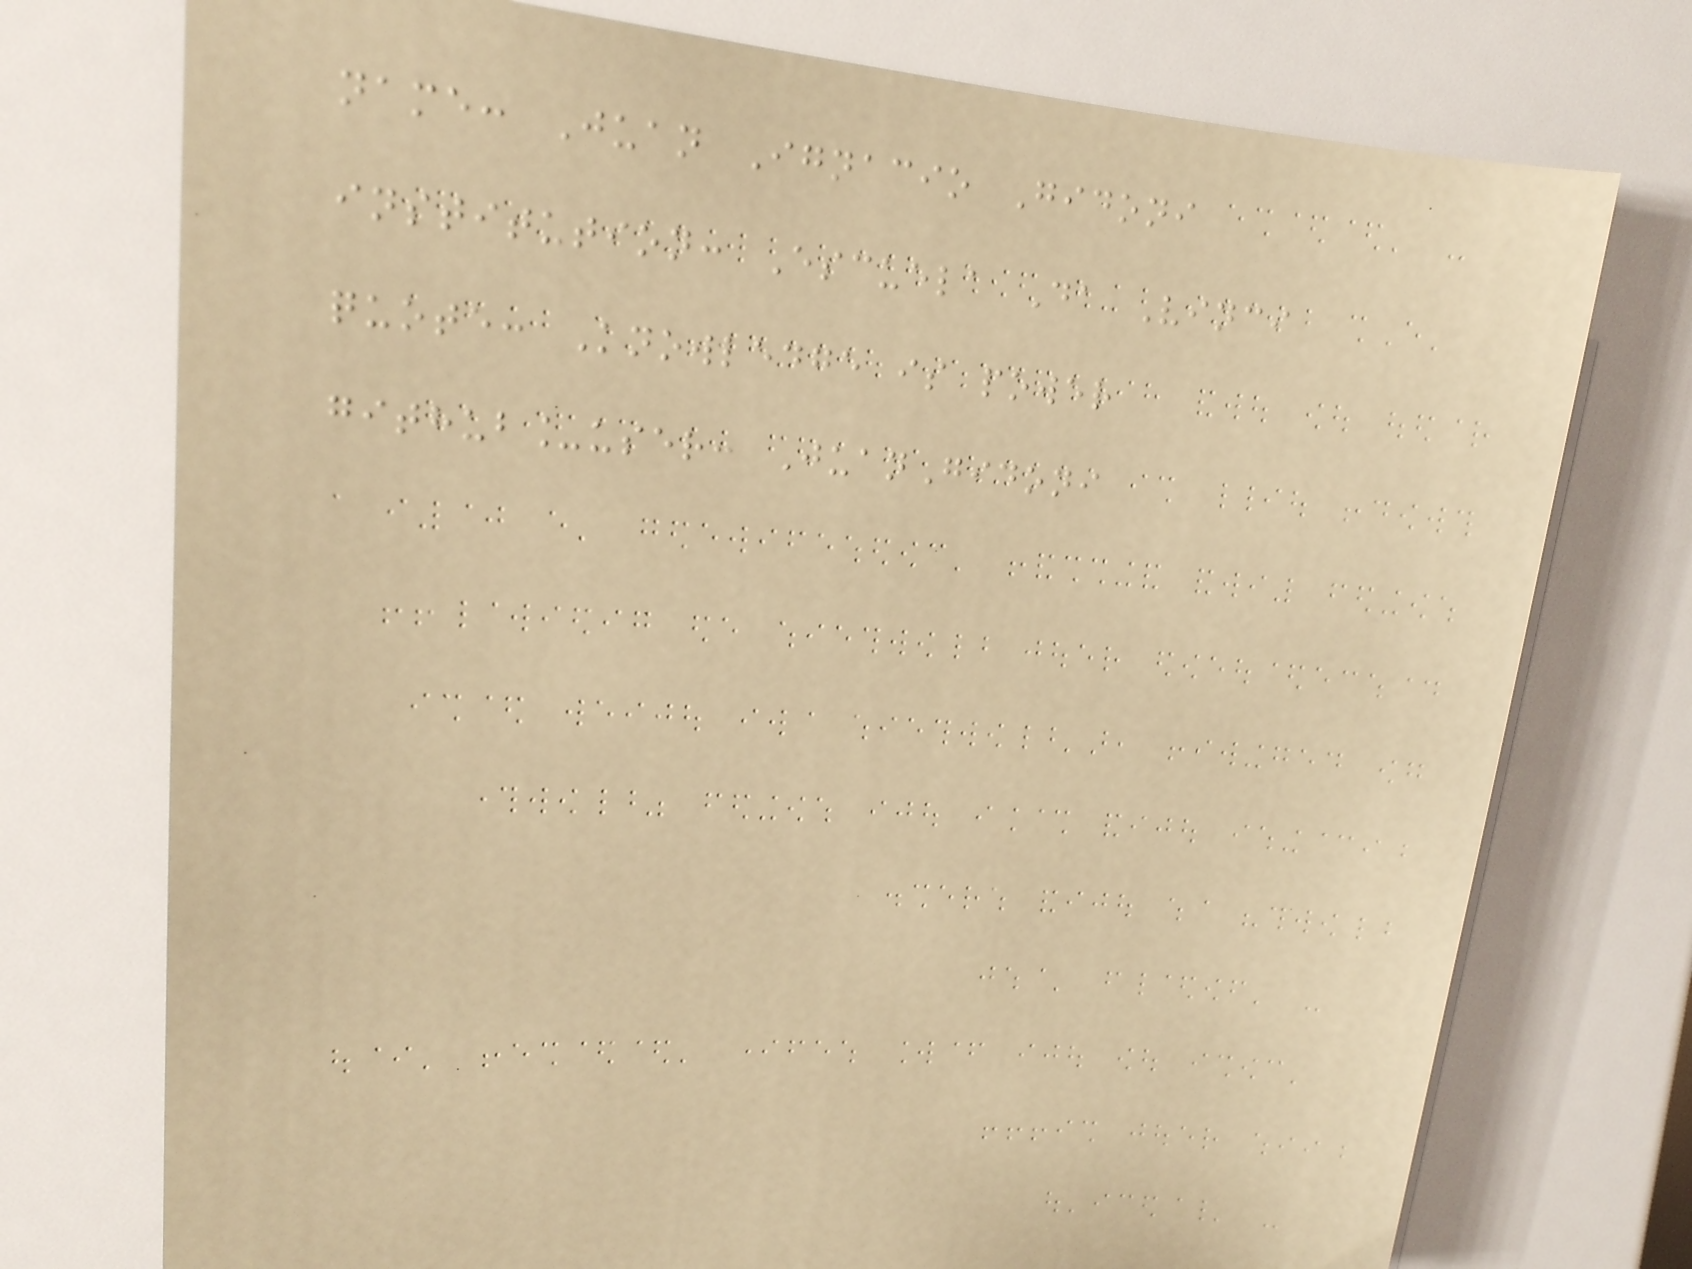name: Juan Ignacio Gidoni
institution: Escuela Da Vinci
quote: Knowledge is power
github_user: JuanGidoni
